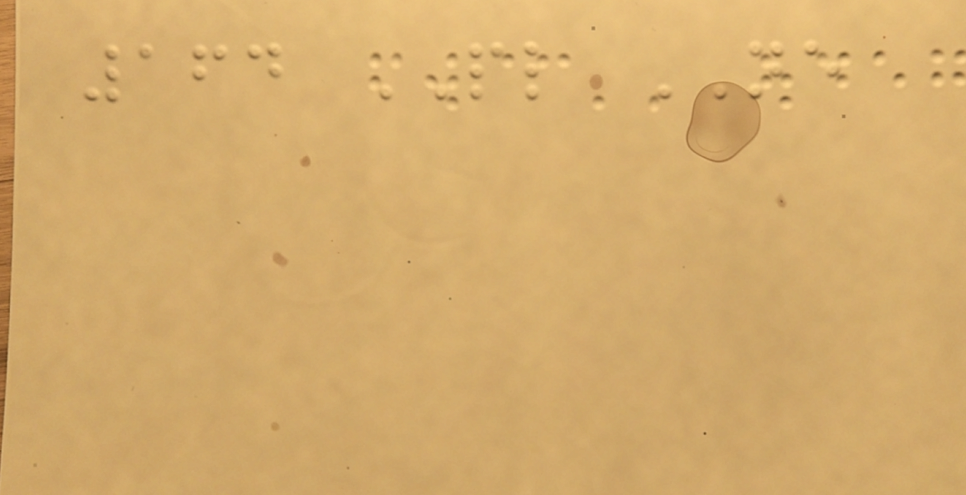164 PL NE
